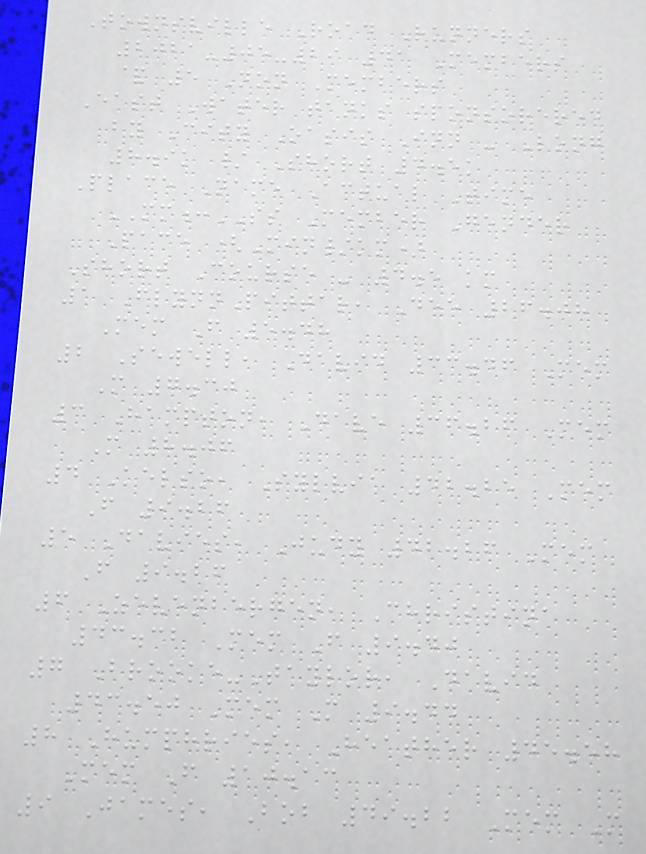Townsville Road Runners
2021-05-29 41 Members
& 5 Non Members
East Water tanks sponsorered
by City Oasis Inn - Long
8.9k / Short 4.5k
Place Name Actual Time
MM:SS Member Gender
Pace (Min/km)
Short Course - 4.5 km
1 FlynnPittar, Dee 26.08
Mem F 5.48
2 Sewell, David 33.46 Mem
M 7.30
3 Hampton, Dave 36.26 Mem
M 8.06
4 Kelso, Sylvia 42.25 Mem
F 9.26
5 Davies, Judy 42.26 Mem
F 9.26
6 Zevenbergen, Christina
43.32 Mem F 9.40
7 Brooke-Taylor, David
43.50 Mem M 9.44
8 Humphries, Heather 45.58
Mem F 10.13
9 James, Bob 49.22 Mem M
